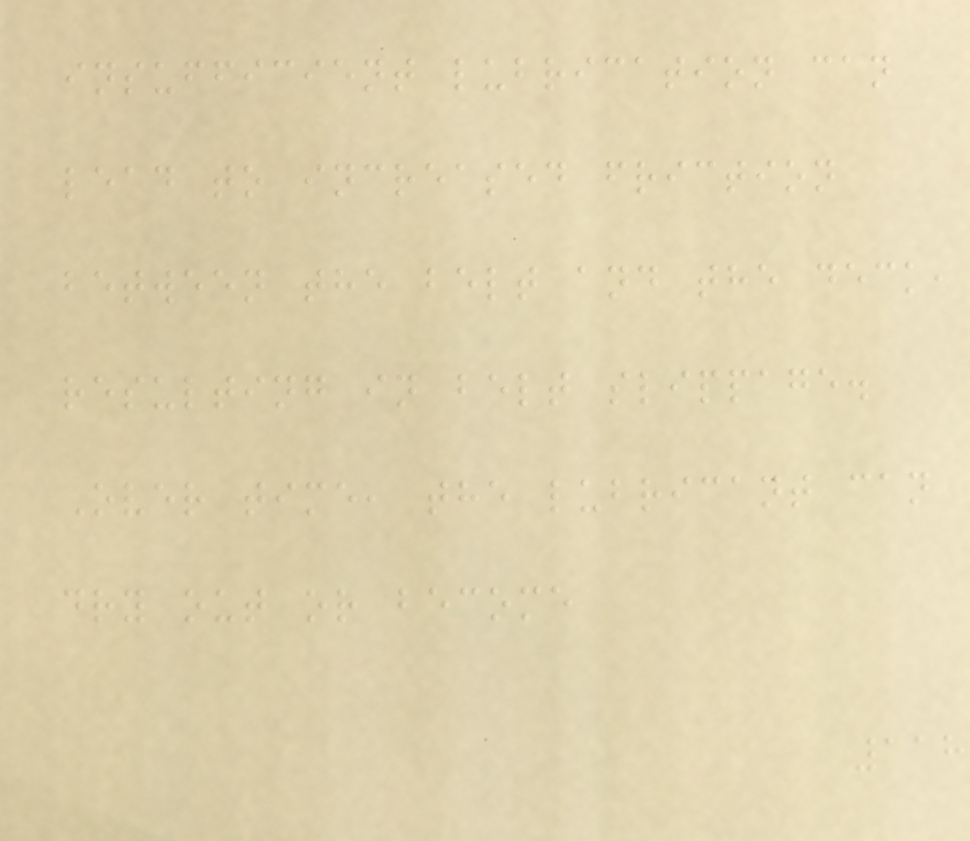insufficient lubrication can
lead to increased friction
between the belt and the deck,
resulting in belt slippage.
Over time, the lubricant can
dry out or become
118
